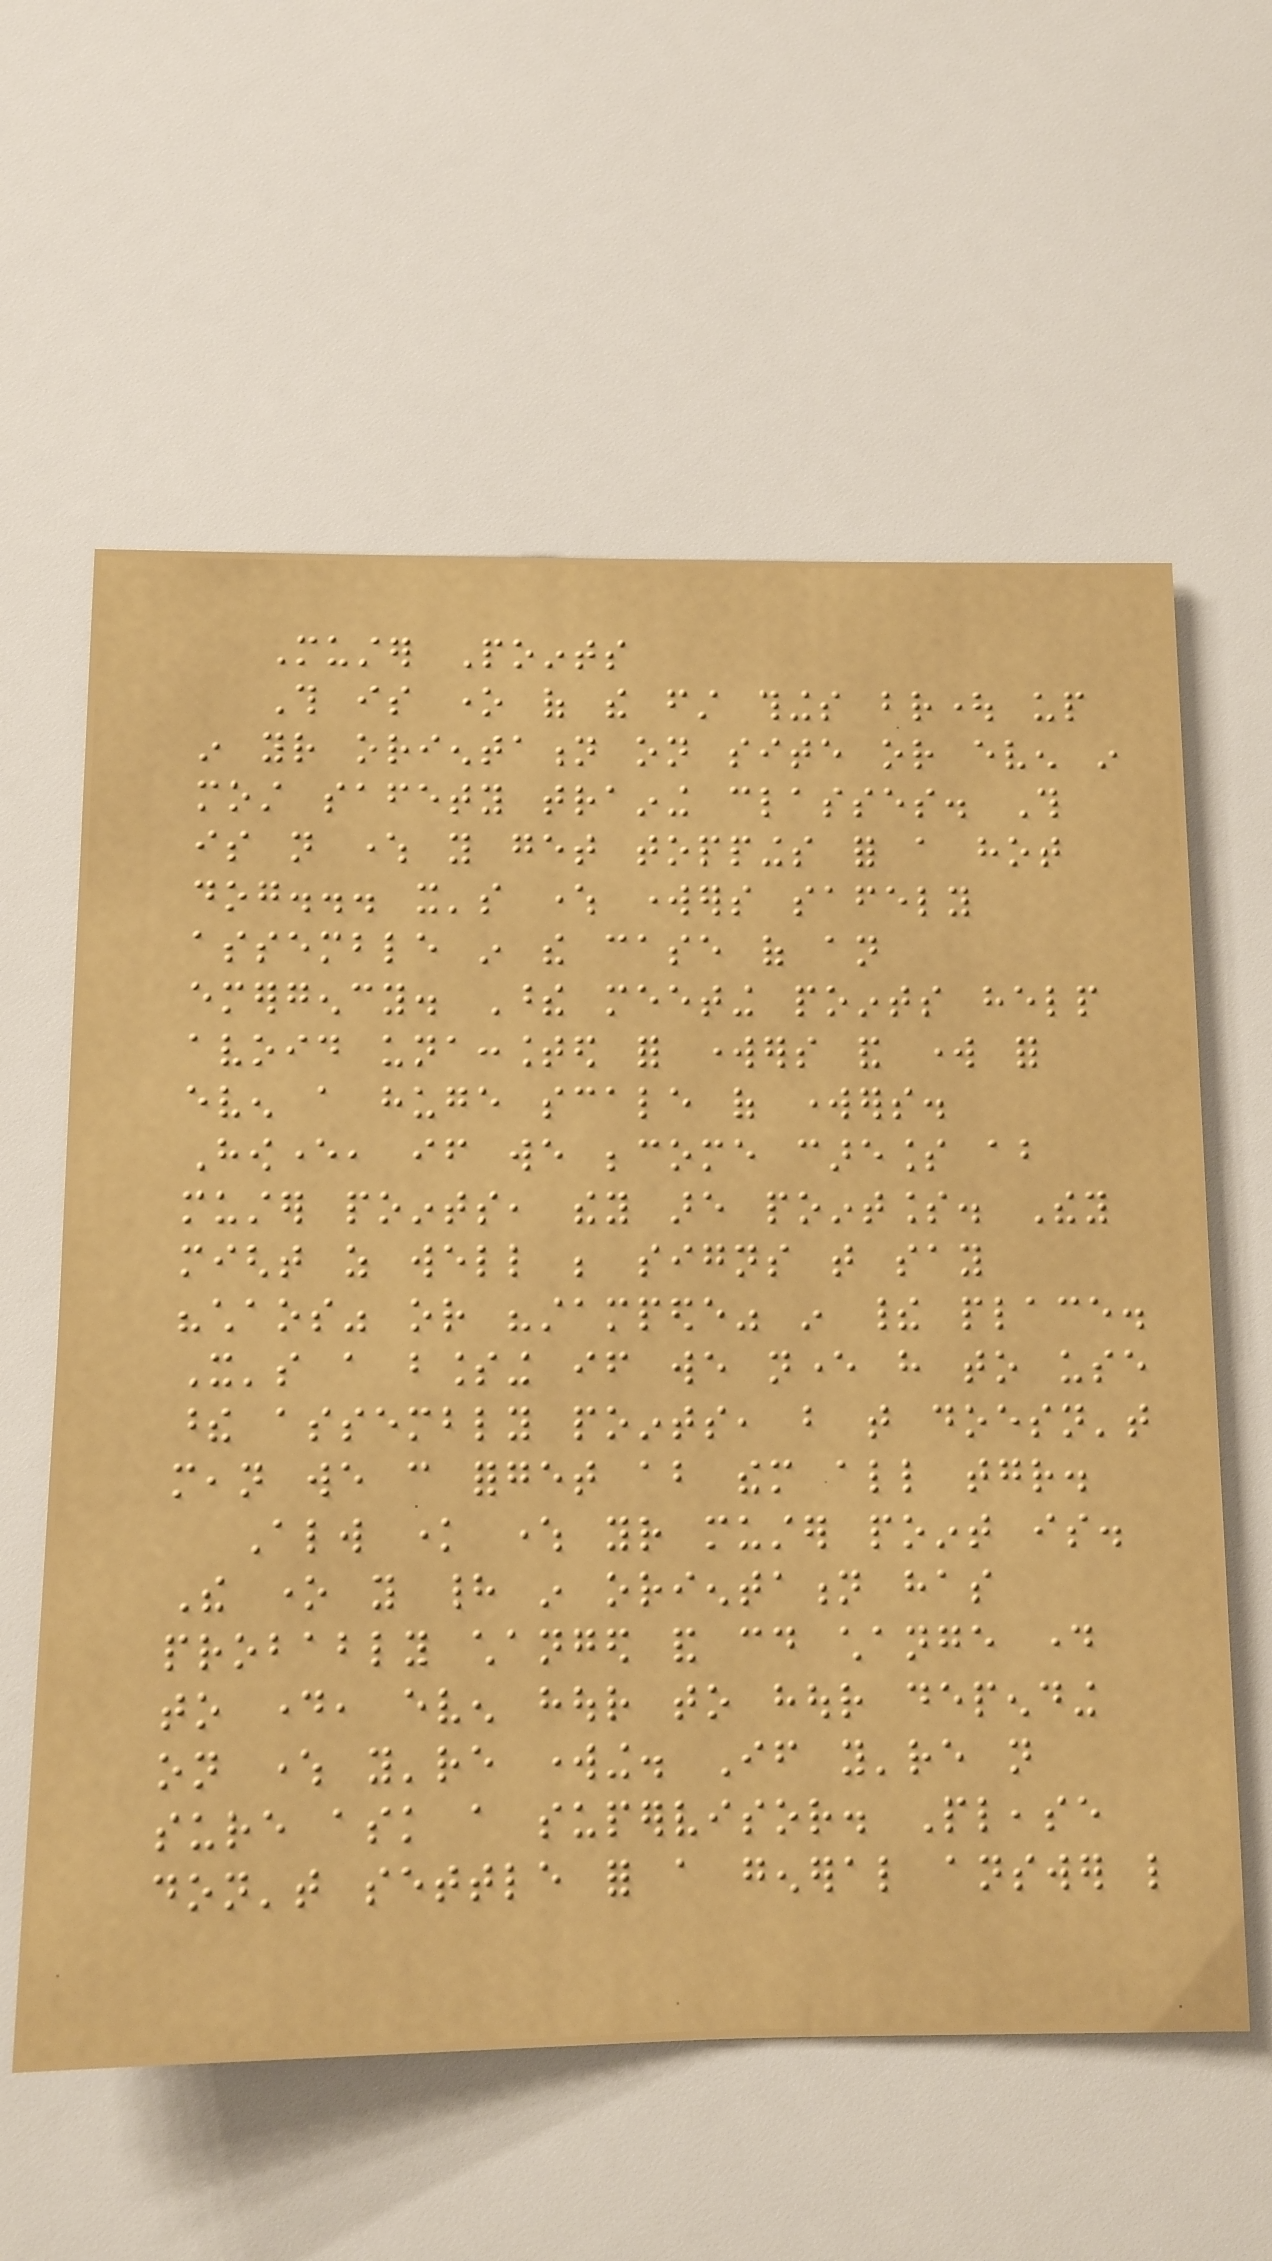Muster Points
This is one of the first things brought up
in your orientation on site or even in
most safety training classes. This
is not where you get toppings for a hot
dog... it's where workers safely
assemble in the case of an
emergency. These meeting points help
avoid unaccounted for workers and work for
even a huge scale of workers.
However, if we become careless about
muster points, they are pointless. They
might as well be signs that say
"chaos" or "stampede" in their place.
It's a blessing if we never have to use
these assembly points, but that doesn't
mean we can forget about them all together.
Always know where your muster point is.
The one you had in orientation has
probably changed and could change day
to day, even hour to hour depending
on where you're working. If you're not
sure ask a supervisor. Please
don't settle for a general answer like
